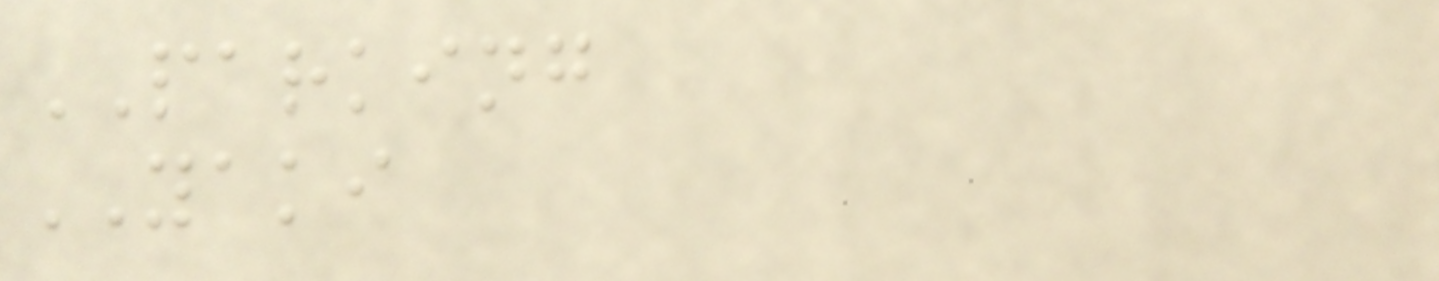PARKING
YAKI
